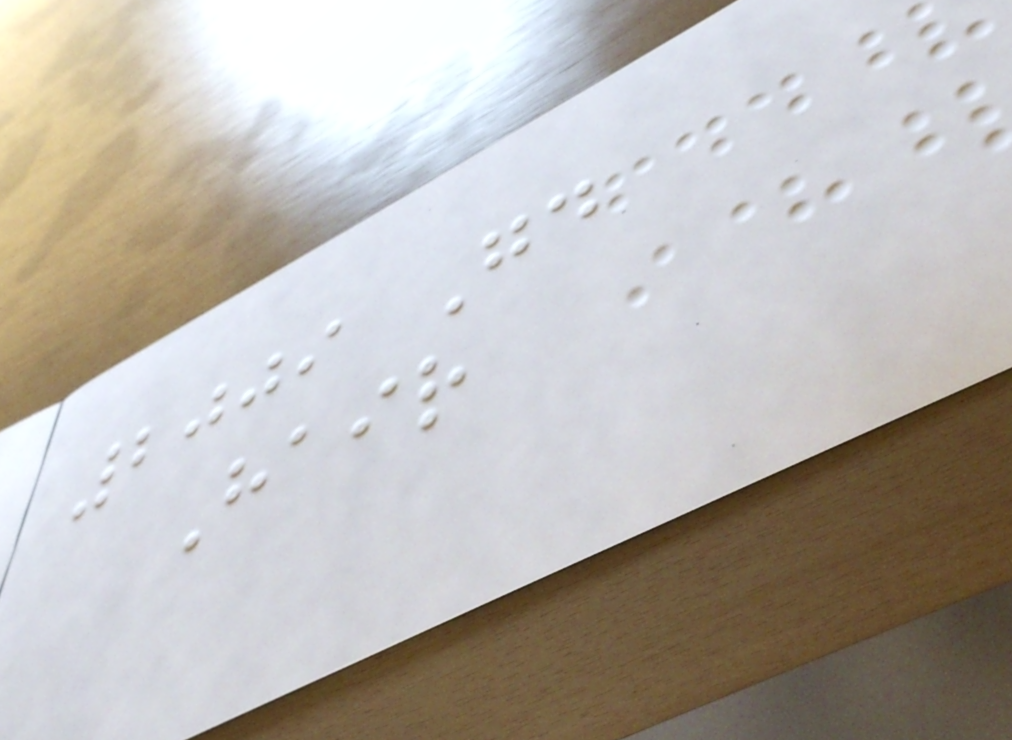2009 Good
Hair
